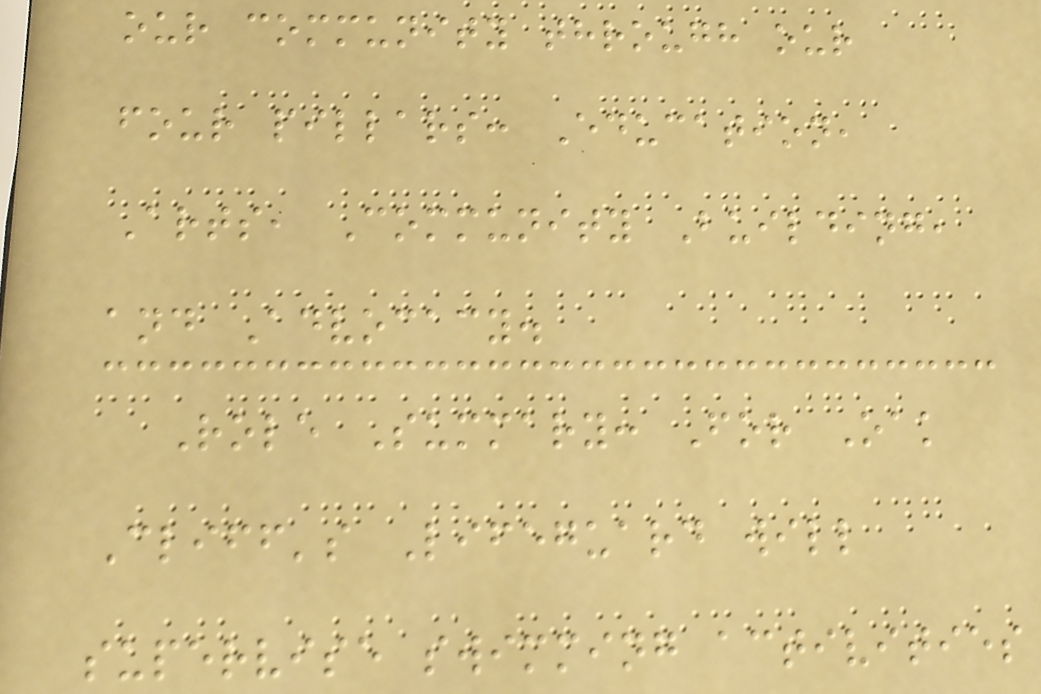our community through our
four pillars: Education,
Arts, Community Building,
and Advocacy.
Role Summary: For Oak
Cliff's Lifeguard will
supervise swimming activities
